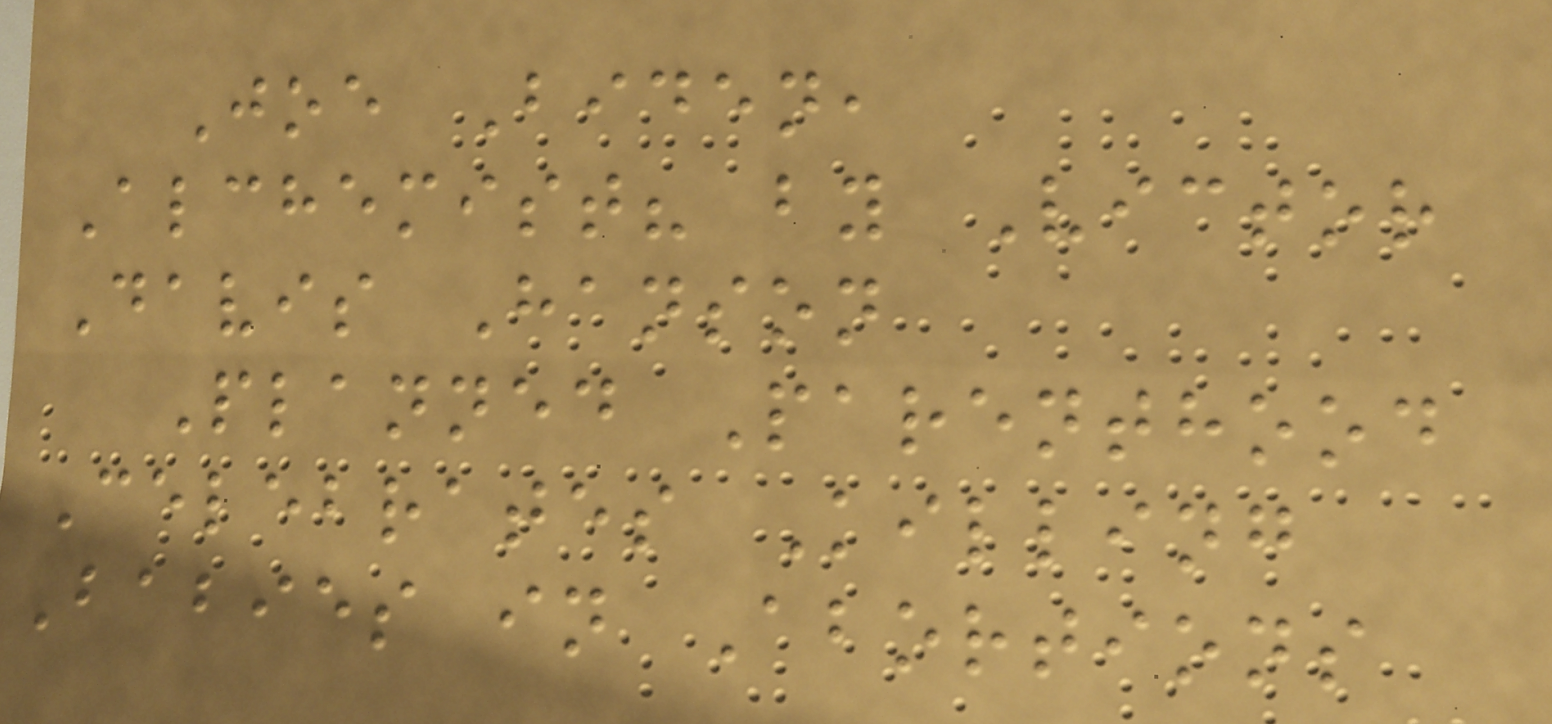Joe Biden,
Alchemist? by Victor
Davis Hanson
Planned Parenthood
Celebrates Killing
Babies in Abortions
